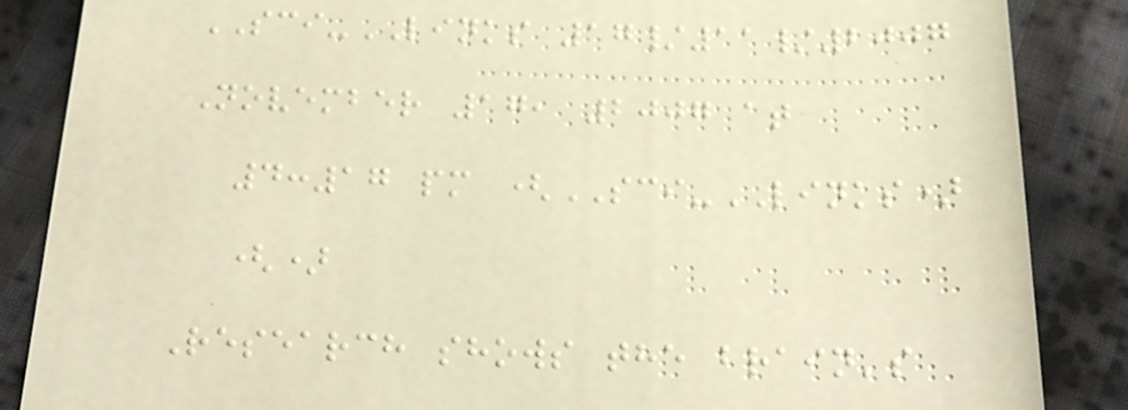SCI-LINKS 17/11/2007
November 17, 2007 at
4:17 pm (SCI-LINKS)
()
Research shows the brain's
